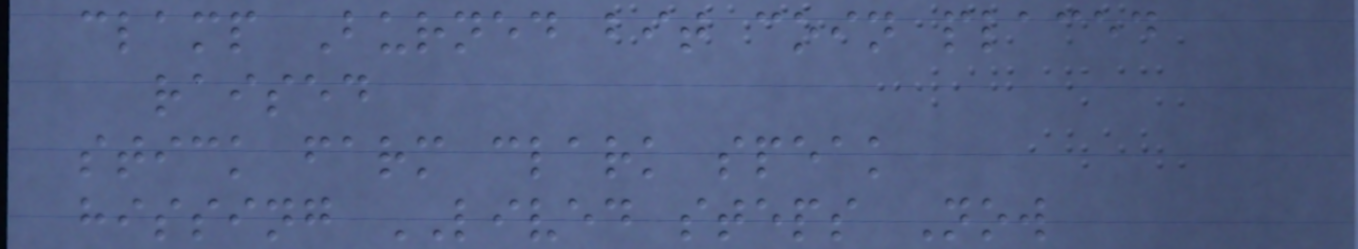clamp Burned bit coin placed
raised
stick farm clark speak
hissing LIVED steps Now
